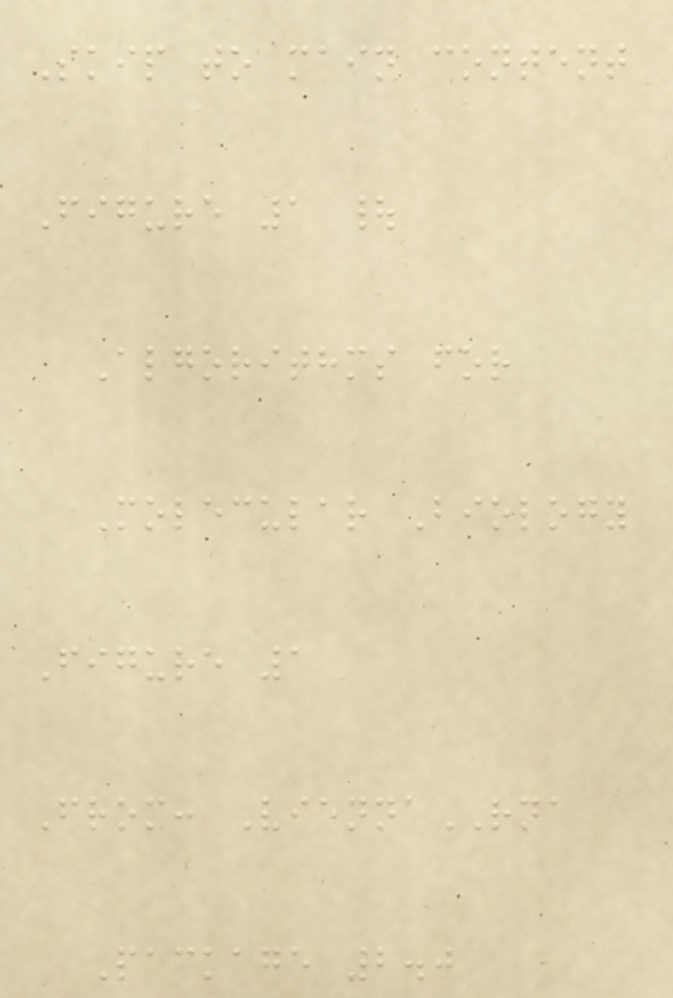Skip to main content
Figure 1 |
Algorithms for
Molecular Biology
Figure 1
From: ViennaRNA
Package 2.0
